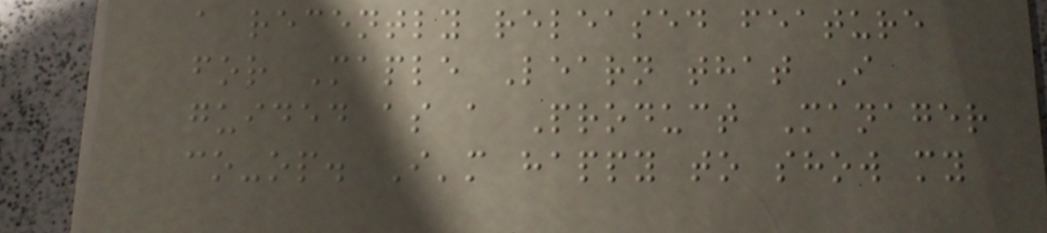a recently released feature
for Maple Learn that I
guided as a Product Manager
co-op. I'm happy to show my
